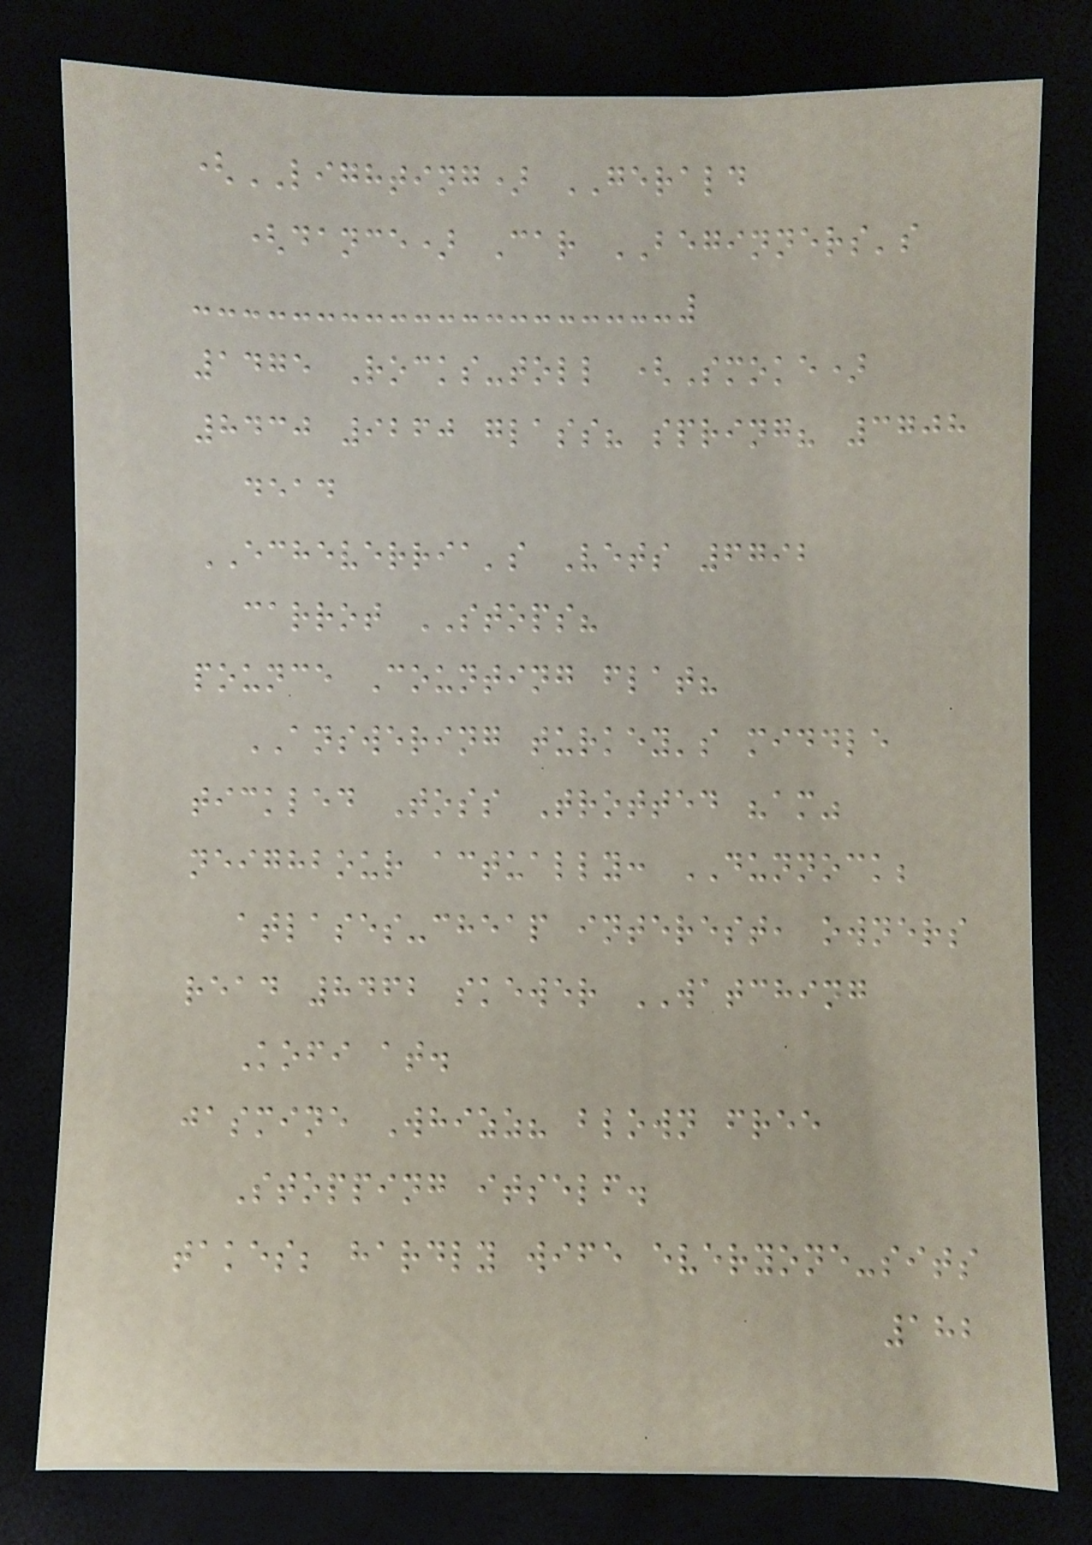(LIGHTING) GERALD
(dance) Car BEGINNERS's
1475 Rocks-toll (Smoke)
8430 9260 glass? spring? 3708
dead
ECHEVERRIA's Vets 6792
carrot STOPS?
pounce Counting flat?
ANSWERING turkey's middle
tickled Toss Trotted "am"
neighbour actually: DUNNOCK;
atlases-cheap interest, owners
read 8462 skewer WATCHING
Kofi at.
jasmine Whizz? blown free
Stopping itself.
takes; hardly wife everyone-sits
182
